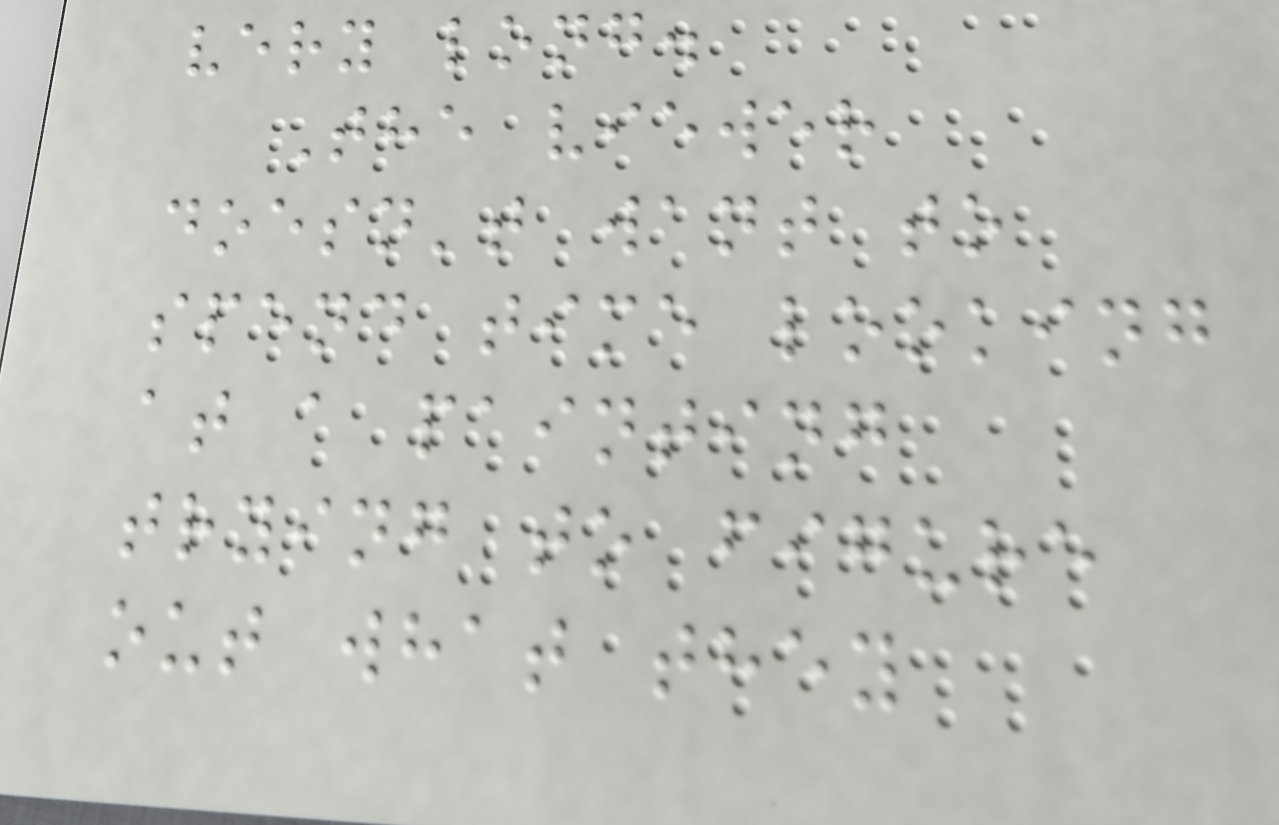very long.
The viewer
doesn't want to
spend time looking
at a painting
trying to figure
out what they
